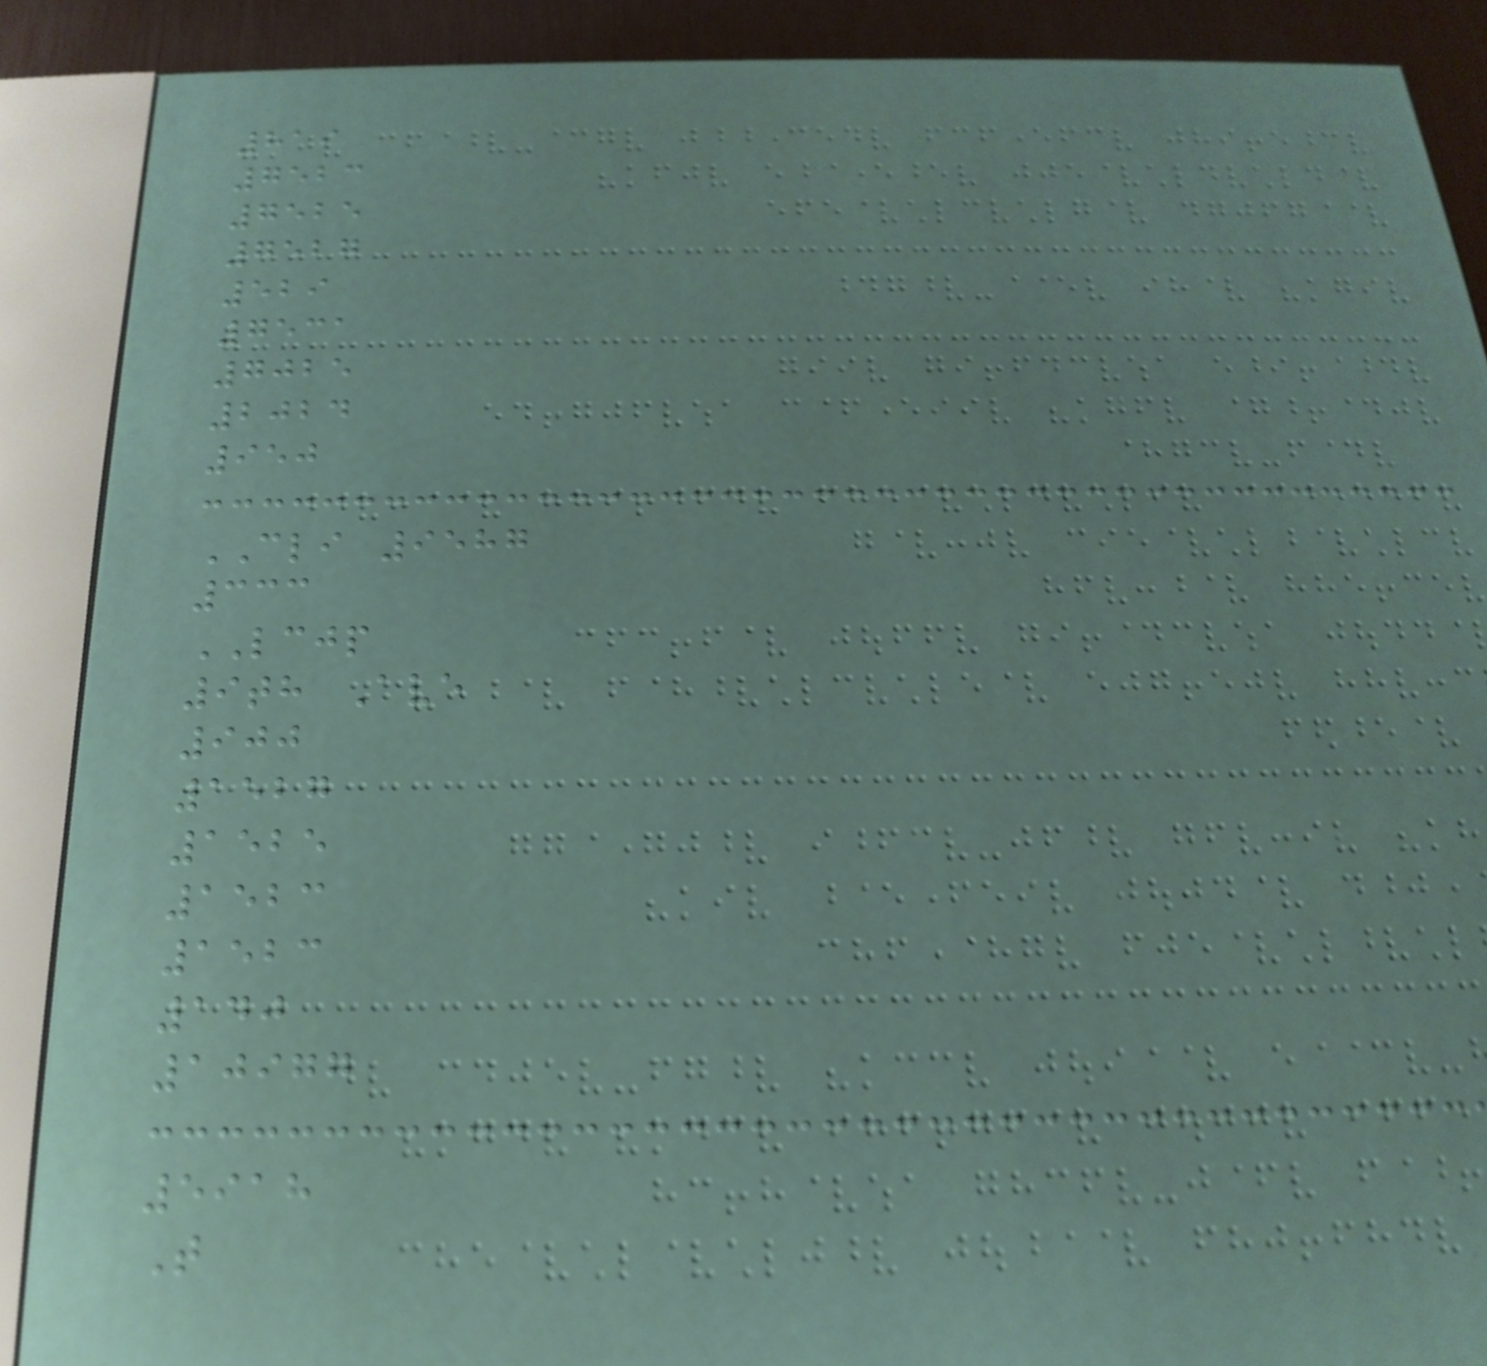819
7523
7525
7527
529
7531
7025
2024
950
CLI 9587
333
LCJP
9th Ave
900
1527
1525
1523
1523
140
10977
5918
T
